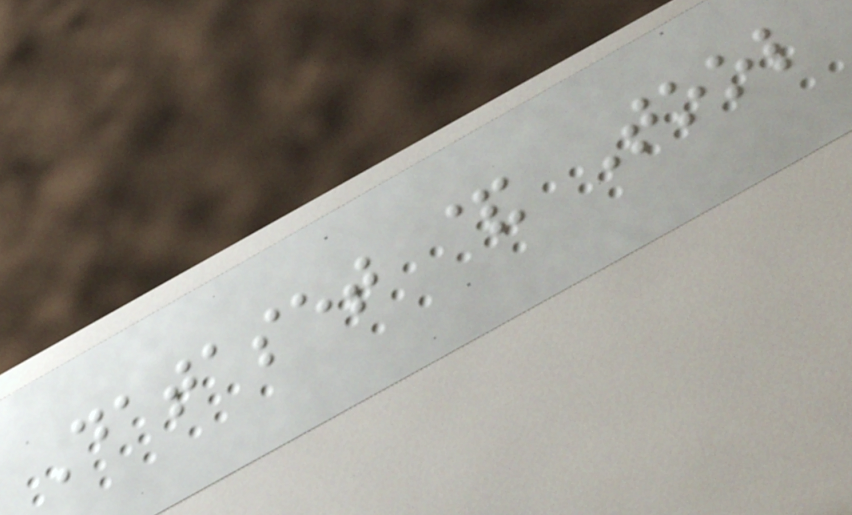Dataset & Tool
